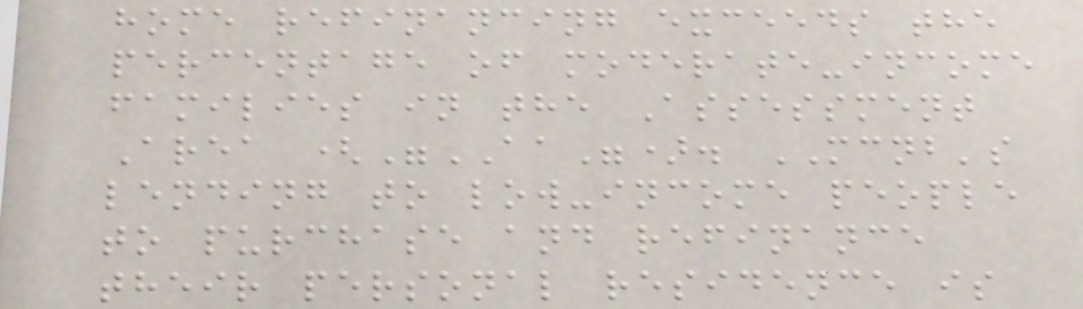home refinancing exceeds the
percentage of moderate-income
families in the Assessment
Area ("AA"). MCNB's
lending to low-income people
to purchase and refinance
their personal residence is
